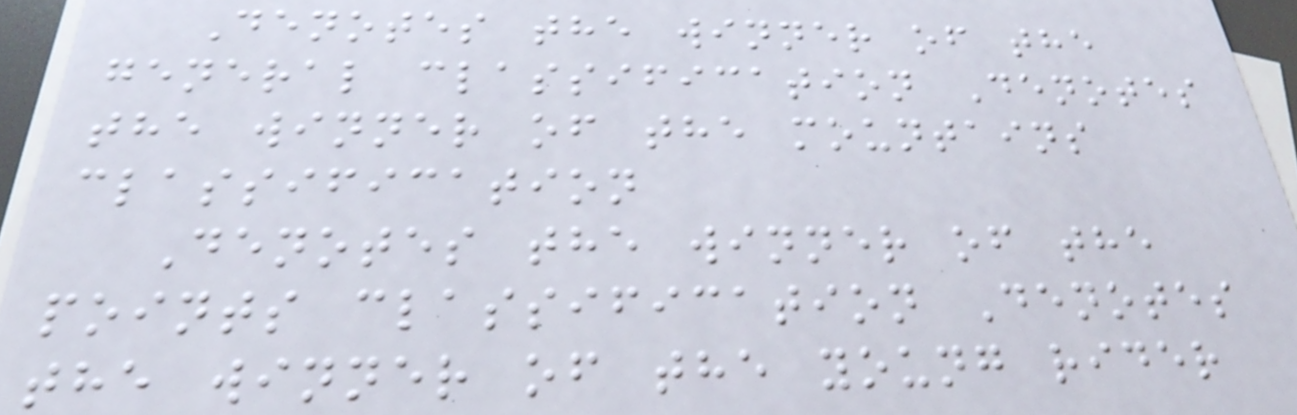Denotes the winner of the
general classification Denotes
the winner of the mountains
classification
Denotes the winner of the
points classification Denotes
the winner of the young rider
